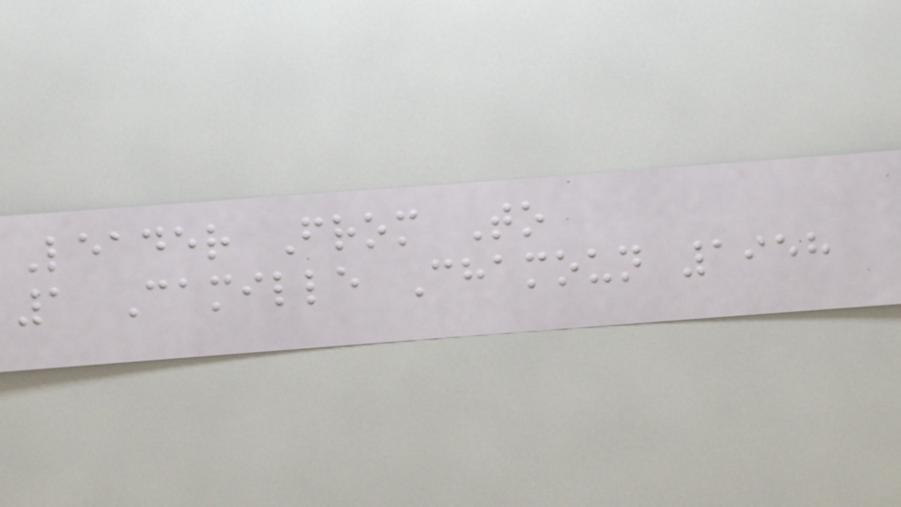Leader From To
1 Camille Chamoun 1958
